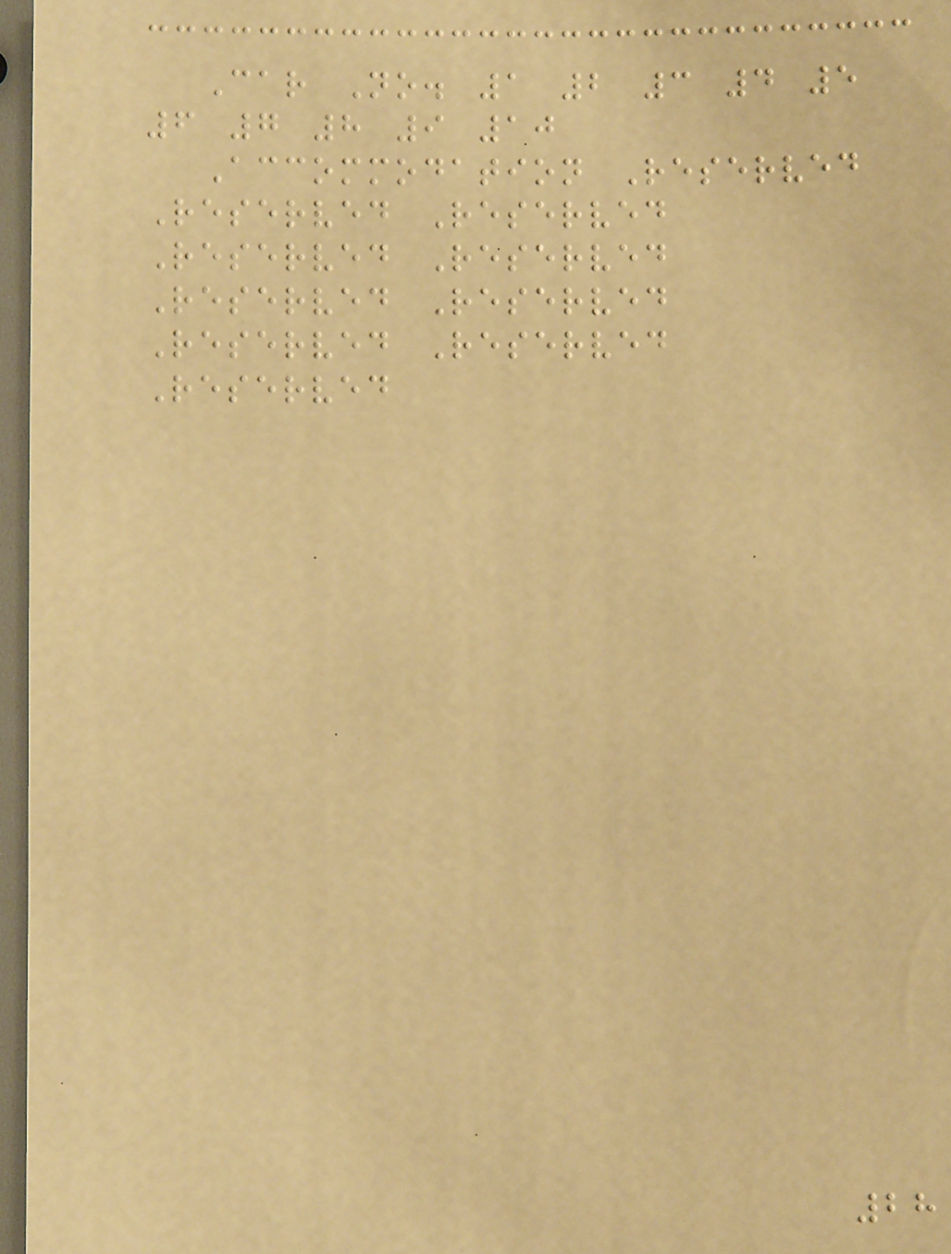Car No. 1 2 3 4 5
6 7 8 9 10
Accommodation Reserved
Reserved Reserved
Reserved Reserved
Reserved Reserved
Reserved Reserved
Reserved
28
